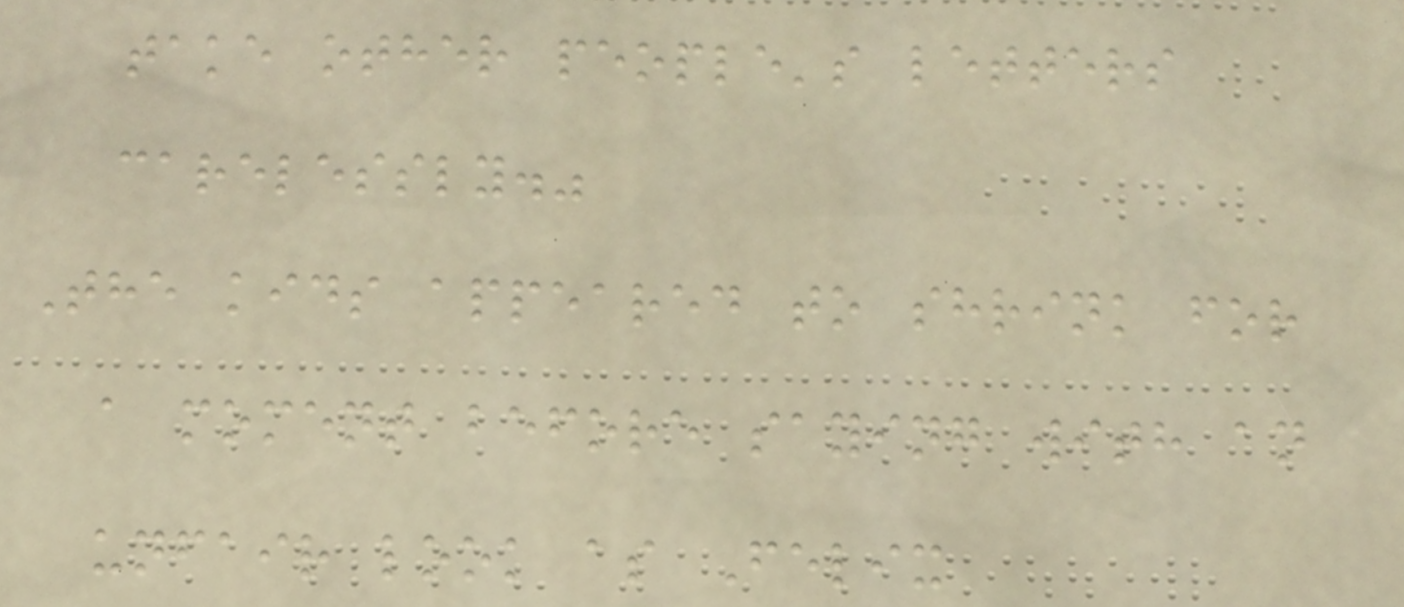take other people's letters
carelessly."
The kids appeared to shrink for
a moment before saying with an
unfair look as Felix
